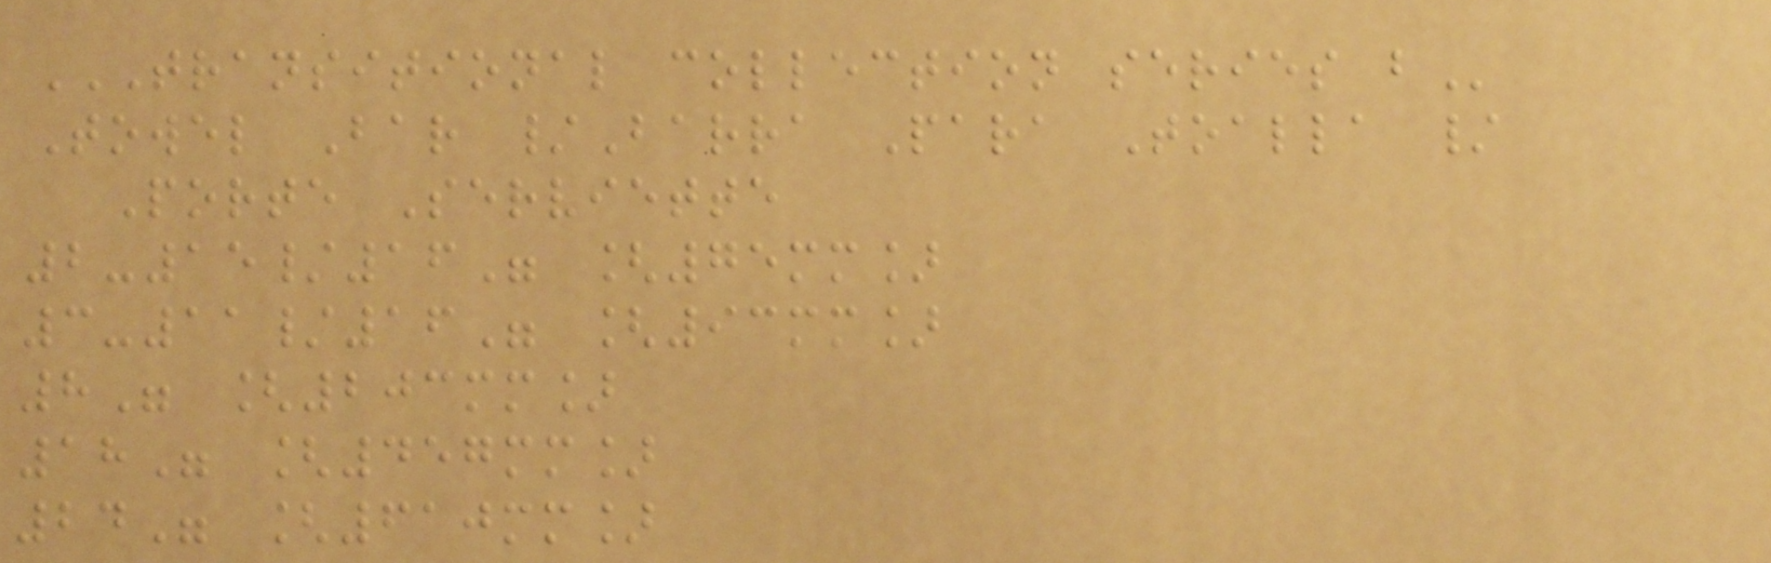TRANSITIONAL COLLECTION SERIES B
Towel Bar /Barra Para Toalla /
Porte Serviette
2-15/16" [75mm]
3-11/16" [93mm]
8" [203mm]
18" [457mm]
24" [610mm]
